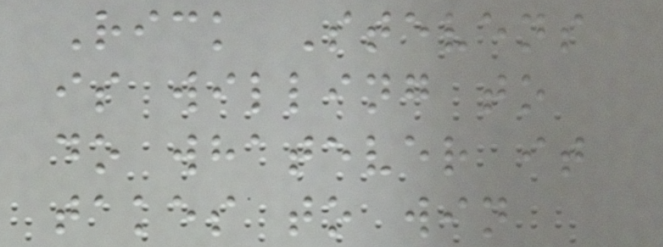Rick Stevens
is willing to
do whatever it
takes to win
